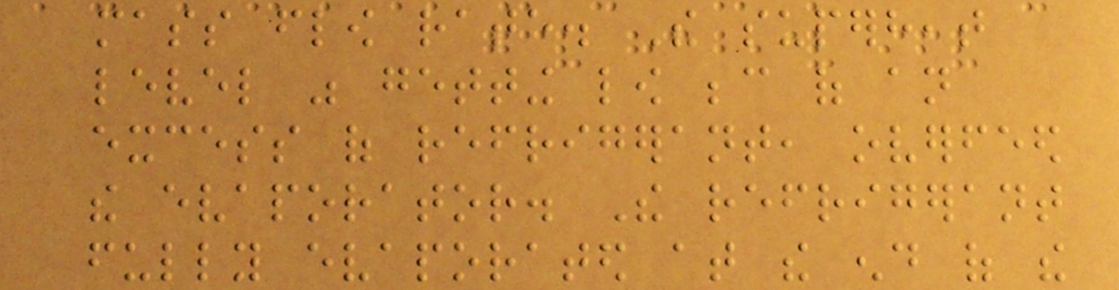mass flow rate. The superheat
level was getting low because of an
excess of refrigerant, overfeed
the evaporator. The refrigerant
fully evaporated at the end of the
